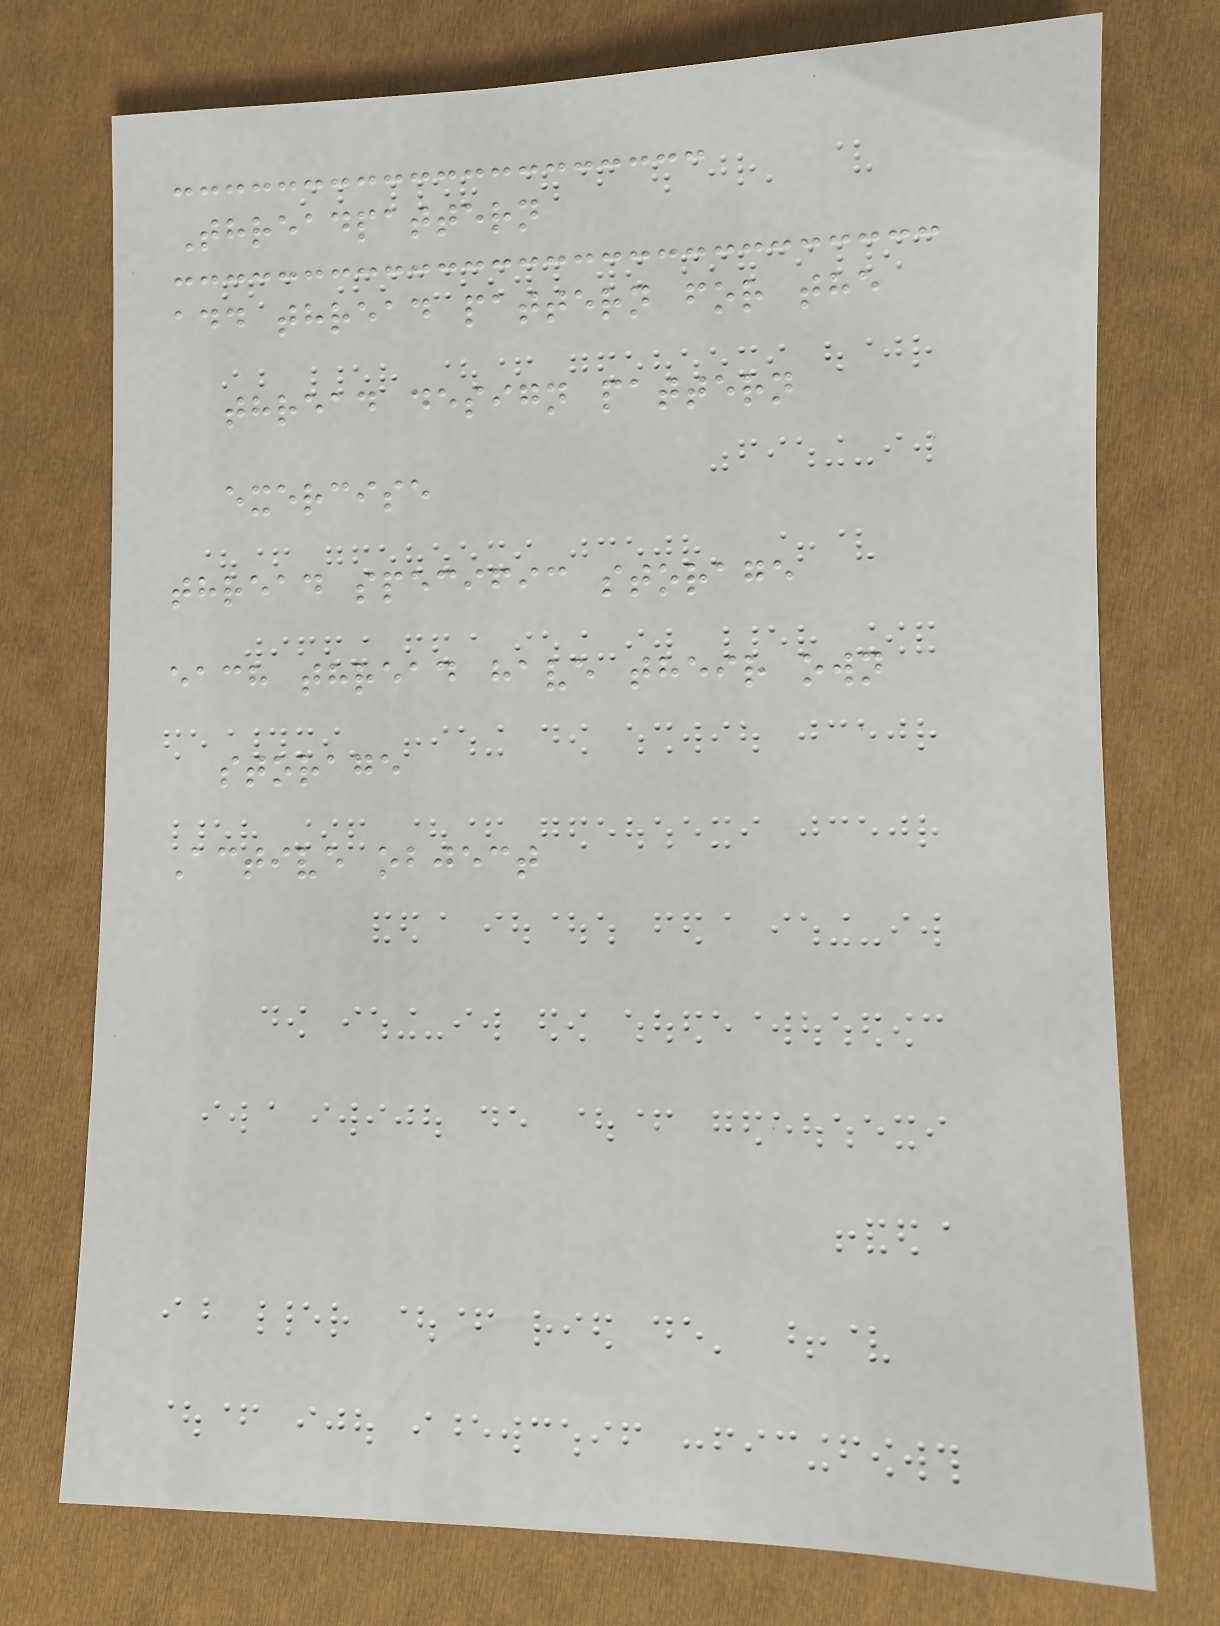Threadpattern
add thread pattern for the
thread design pattern
exercise
thread specific storage
each thread have their own
storage
Active object
